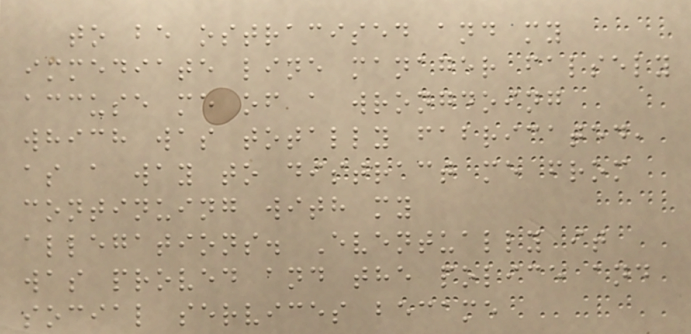to be ostracised and my
immediate line manager falsely
accuse me of a wrongdoing
which was totally fabricated,
as a way to distract me from
continuing with my
allegations. Eventually it
was proved and the police and
social services became
